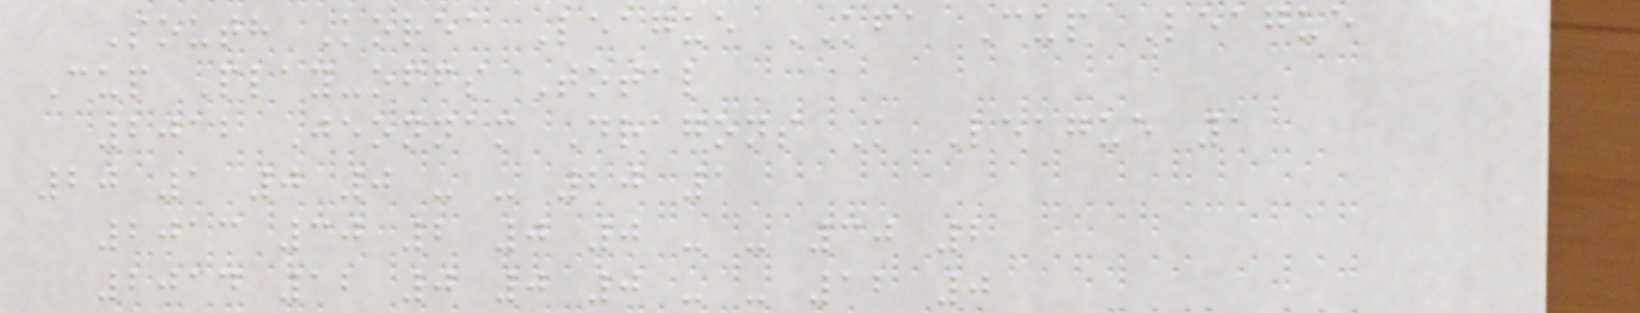South Korea League KFA Cup League
Cup Play-offs Total
2012 Jeonnam Dragons K League 1
20 1 0 0 - - 20 1
2013 30 2 0 0 - - 30 2
2014 12 0 0 0 - - 12 0
